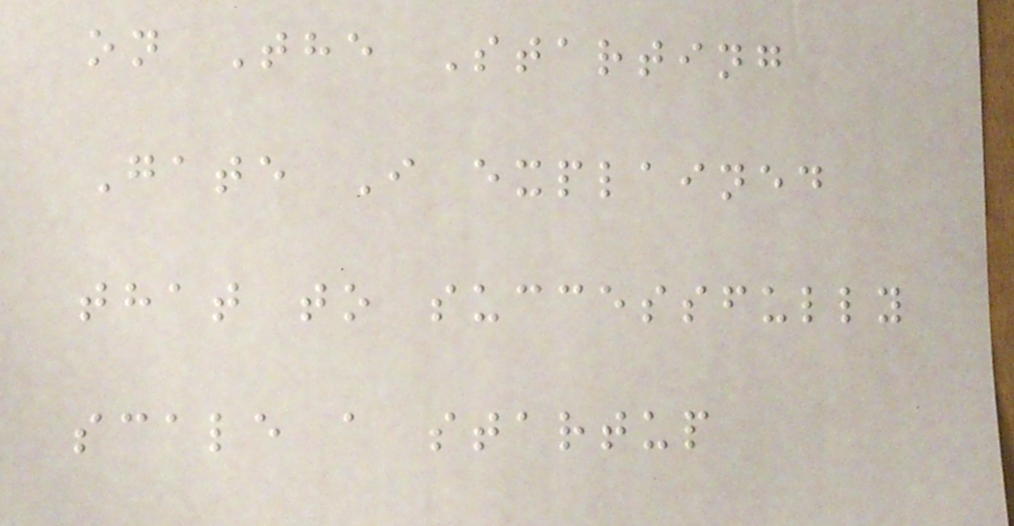on The Starting
Gate I explained
that to successfully
scale a startup
